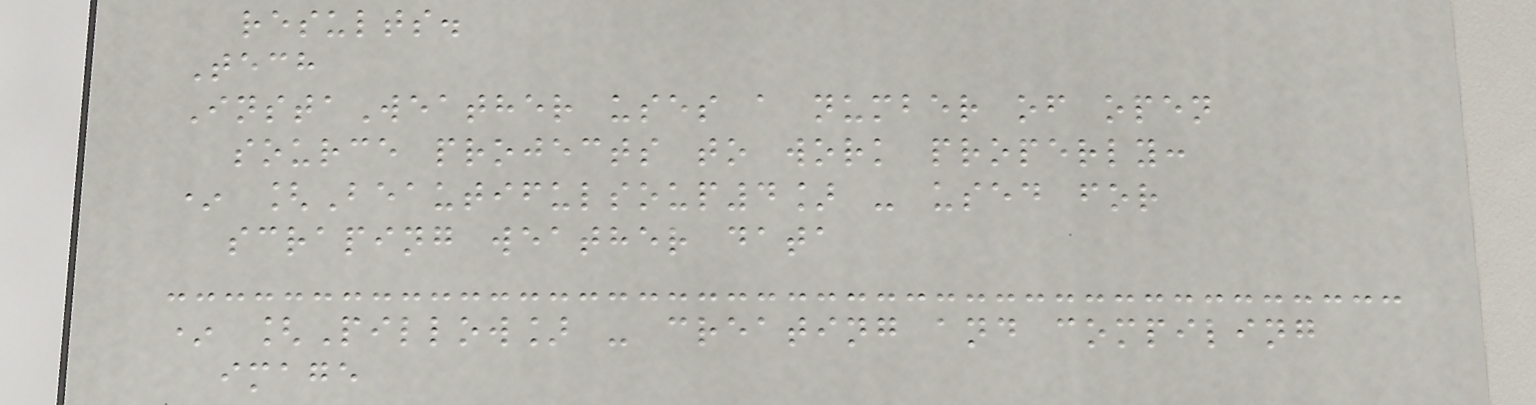results.
Tech
InstaWeather uses a number of open
source projects to work properly:
* [Beautifulsoup4] - used for
scraping weather data
* [Pillow] - creating and compiling
image
